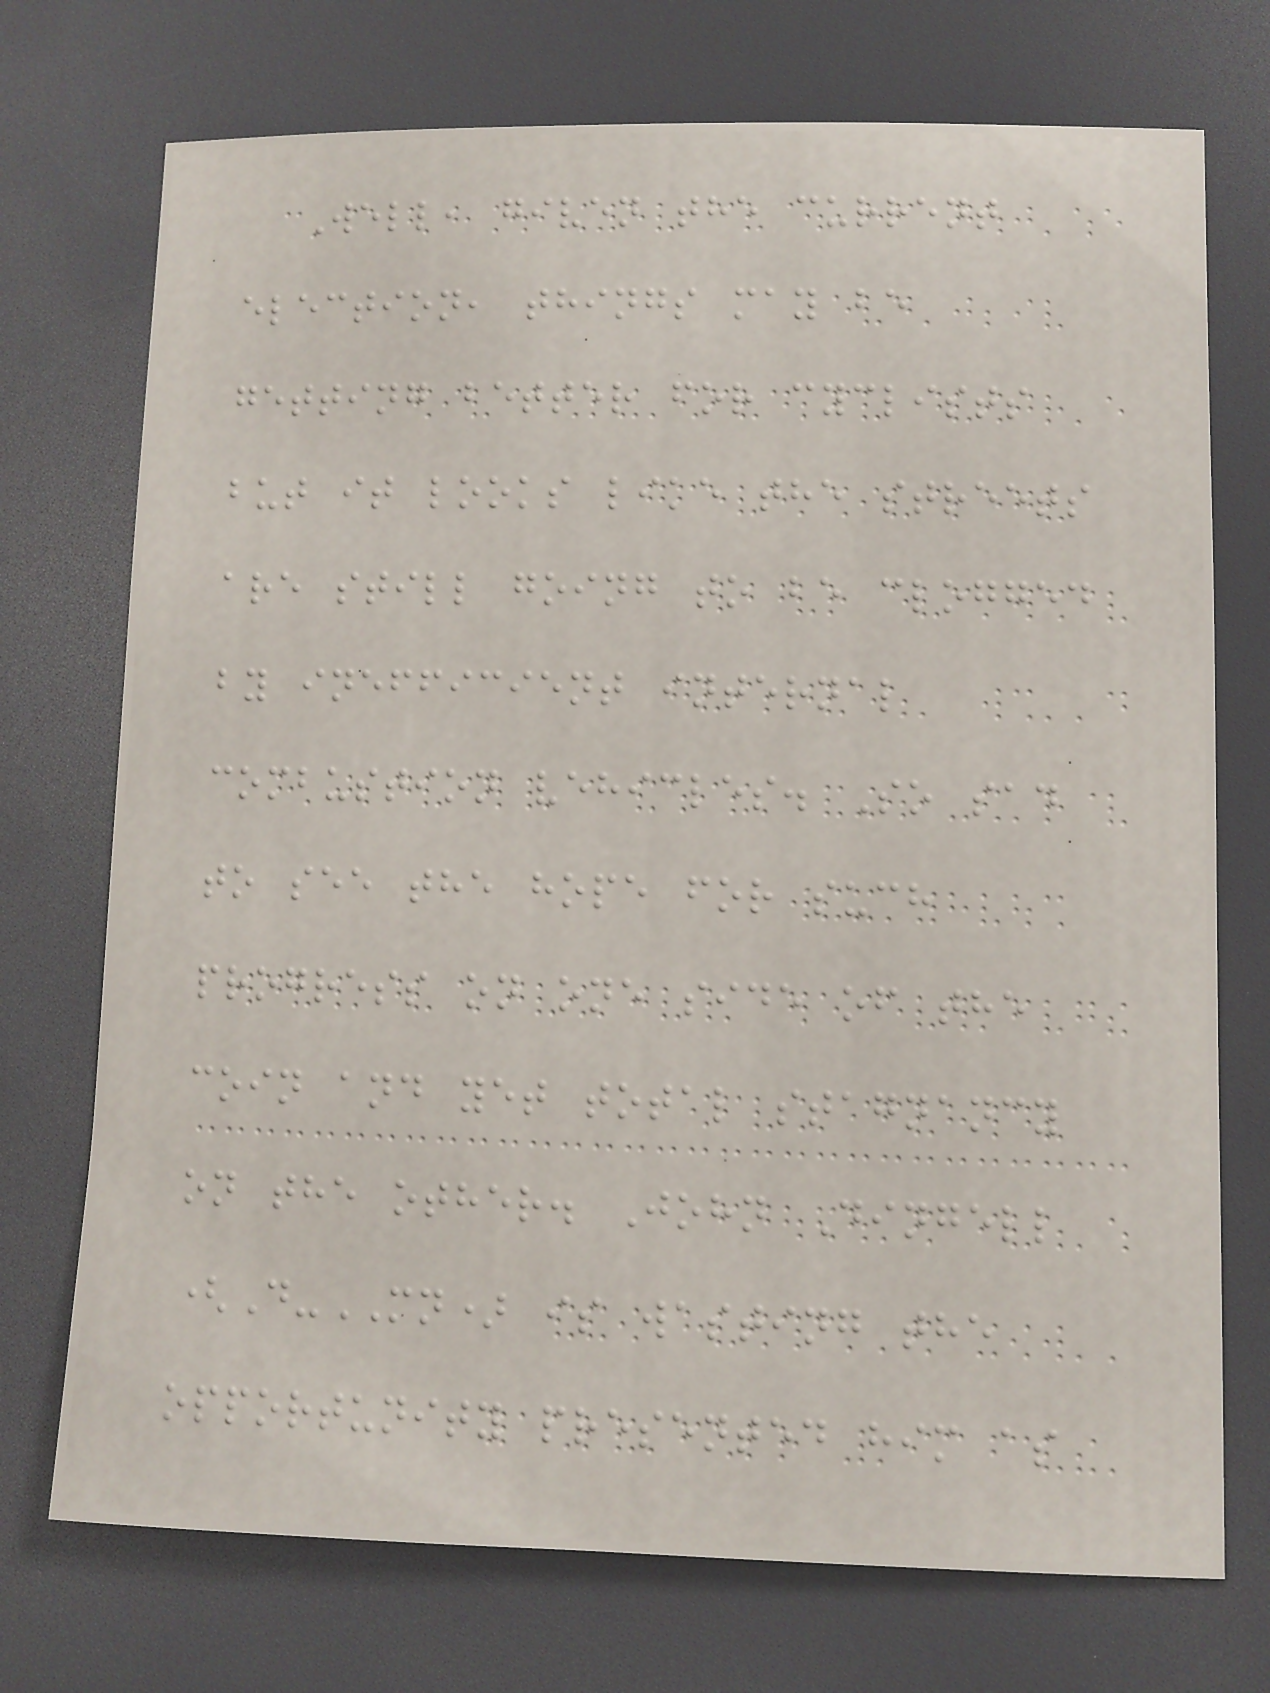Well, given the current
election, things may be
getting better for cyclists
but it looks like the streets
are still going to be clogged
by inefficient internal
combustion vehicles. So sad
to see the hope for such
progress on one side of the
coin and yet total stagnancy
on the other. John Dingell
(D-MN) is wasting the
opportunity presented him as
